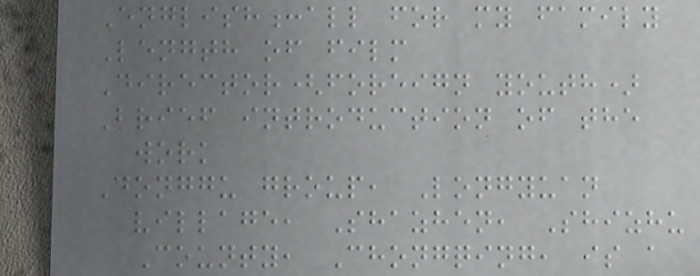English:all for my family
Length of film
Director(foreign youth)
Brief introduction of the
work
Donggu group, Longyuan
village, Shazhen, Shizhu
County, Chongqing, is a
